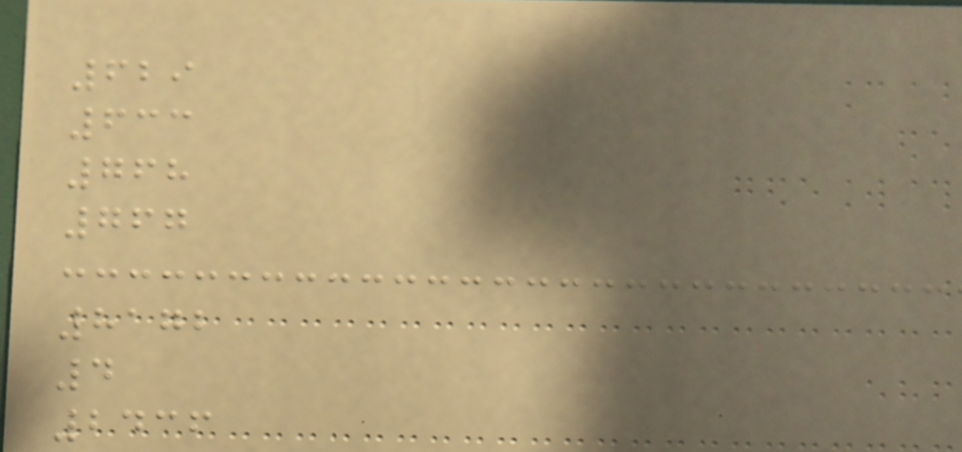629
633
768
767
8172
4
2436
